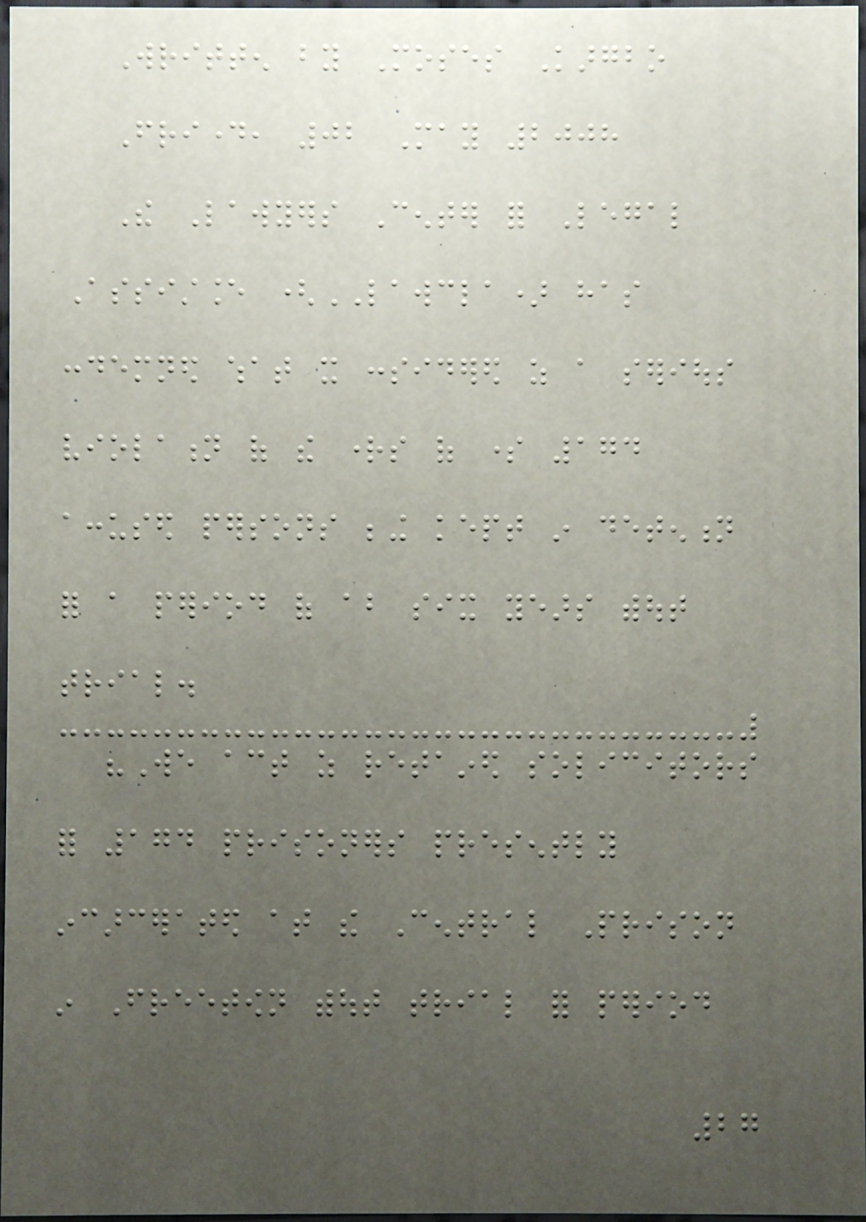Written by Moses Kargbo
Friday, 02 May 2008
The Lawyers Center for Legal
Assistance (LAWCLA) has
condemned what it considered as a serious
violation of the rights of some 174
accused persons being kept in detention
for a period of about six years without
trial.
"We act as retained solicitors
for 174 prisoners presently
incarcerated at the Central Prison
in Freetown without trial for period
27
